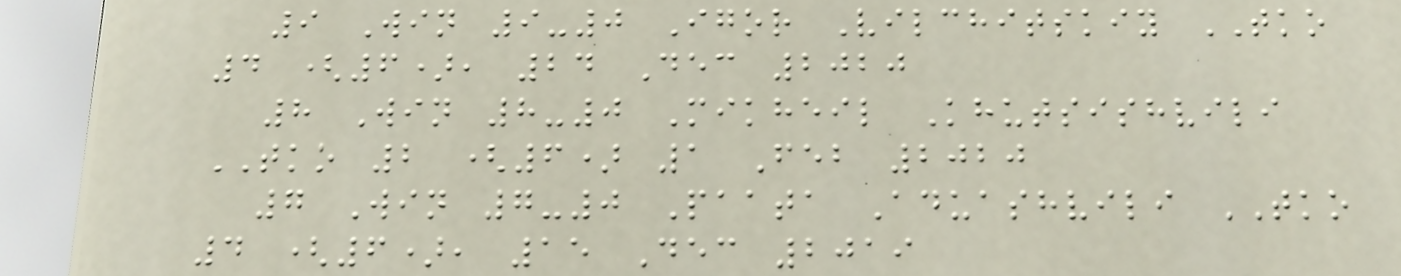9 Win 9-0 Igor Vilchitskiy TKO
4 (6), 24 Dec 2020
8 Win 8-0 Mikheil Khutsishvili
TKO 2 (6) 1 Feb 2020
7 Win 7-0 Paata Aduashvili TKO
4 (6), 15 Dec 2019
